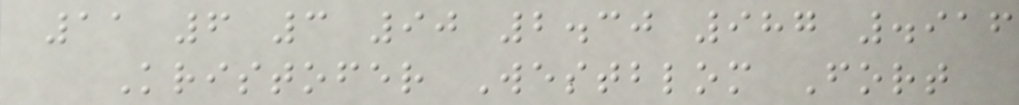11 6 3 90 2.30 987 .916
Kristofer Westblom Fort
